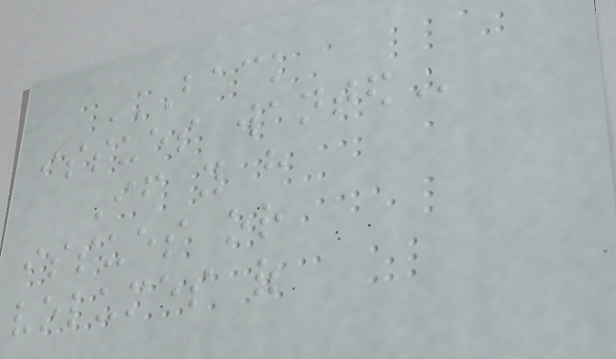BACK
ISSUES WANTED
If you have
issues or
volumes of
